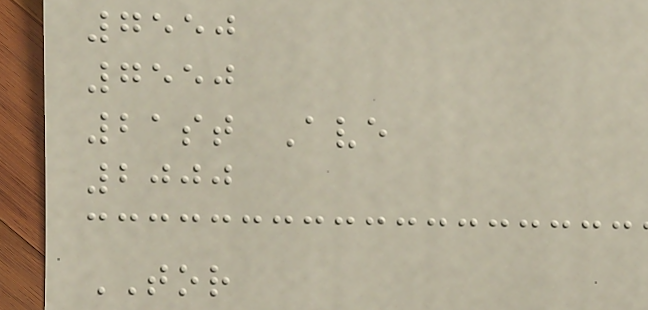7550
7550
21st Ave
2000
TOR
